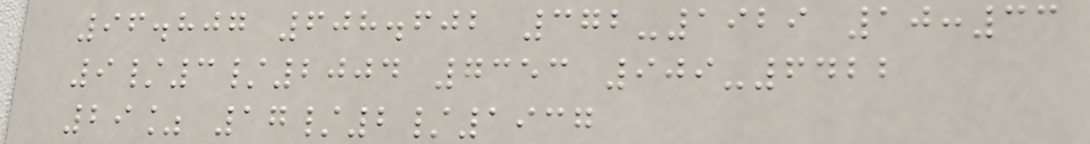96.807 608.602 372-1929 10:33
9/3/2004 7353 909-6422
29% 17/2/1937
